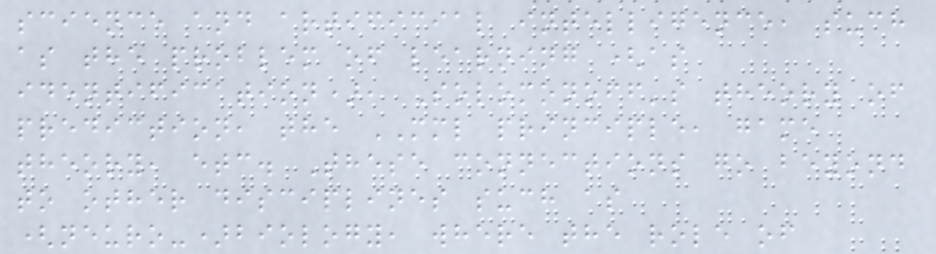science and artificial intelligence, such
as the problem of learning (as
identification), Solomonoff's theory of
prediction, the MML principle, game
theory, etc. These connections go beyond
to other disciplines such as
(neuro-)biology, where the role of
